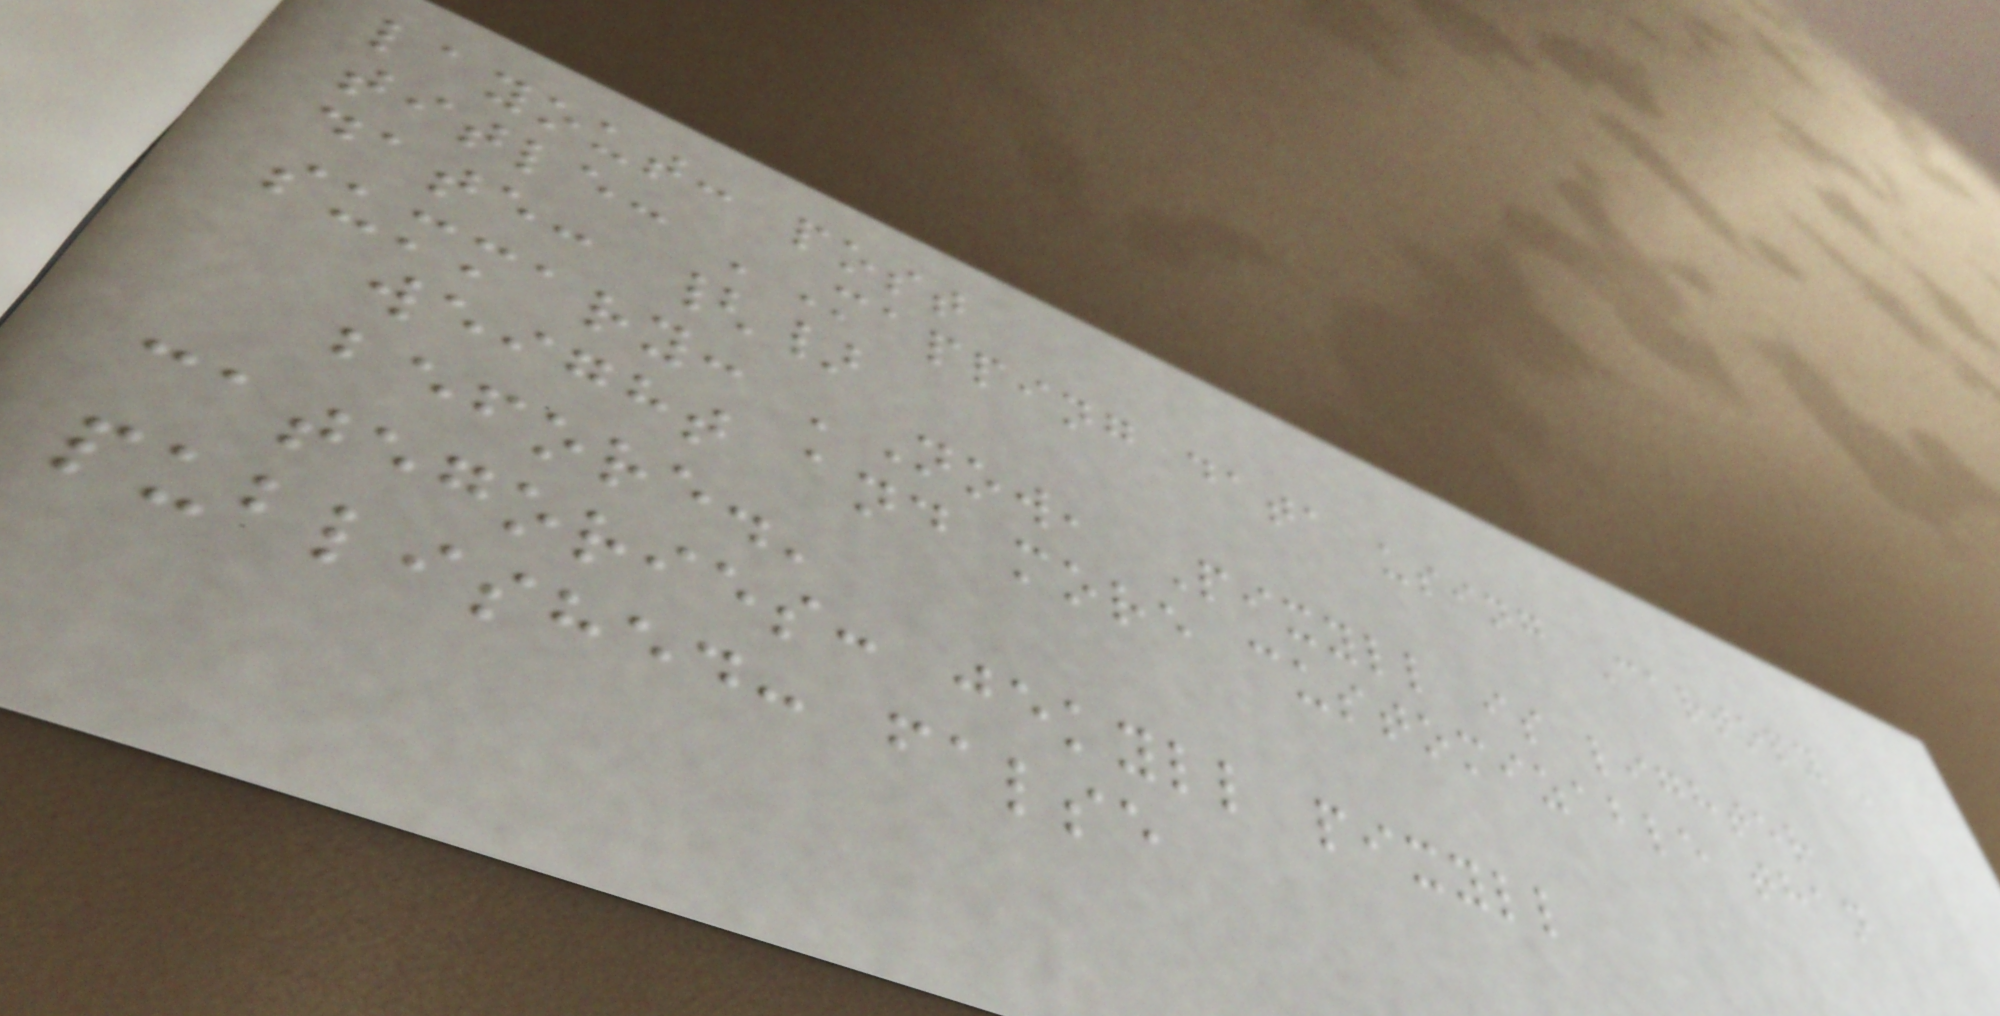layout: post
title: 'Mapping data using Cartopy '
date: {}
summary: 'Now, Pixyll is lighter
weight and more customizable than
before.'
categories: jekyll pixyll
published: false
